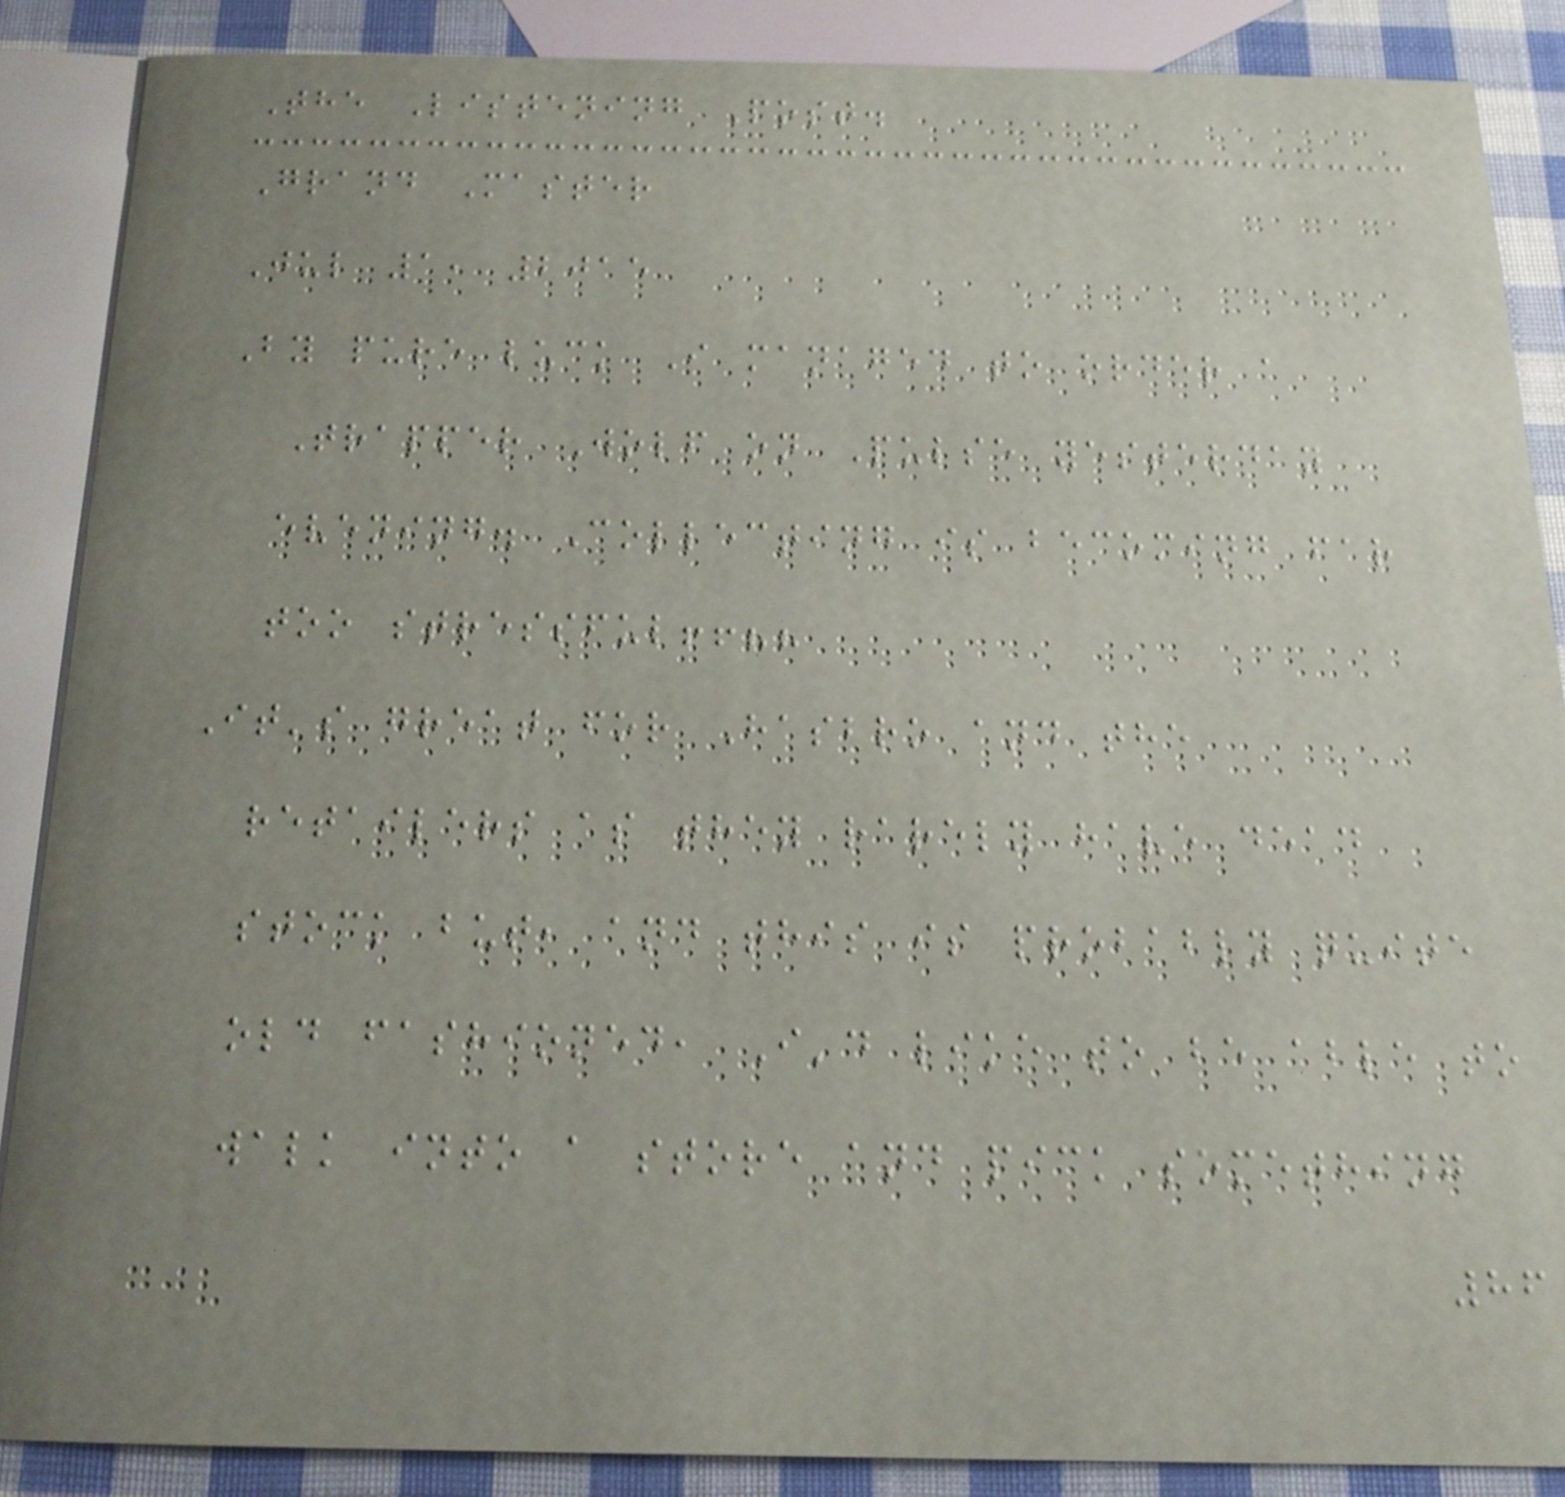The Listening Post.
Grand Master
Jul 1, 2015
By pure luck I managed to order a
Trapper Wolf on Pulse yesterday
evening. Collecting is becoming far
too stressful!!??
It's great for Hasbro and the
retailers as they rarely have dead
stock but, and this is probably quite
old fashioned, I'd like to be able to
walk into a store and pick something
86
